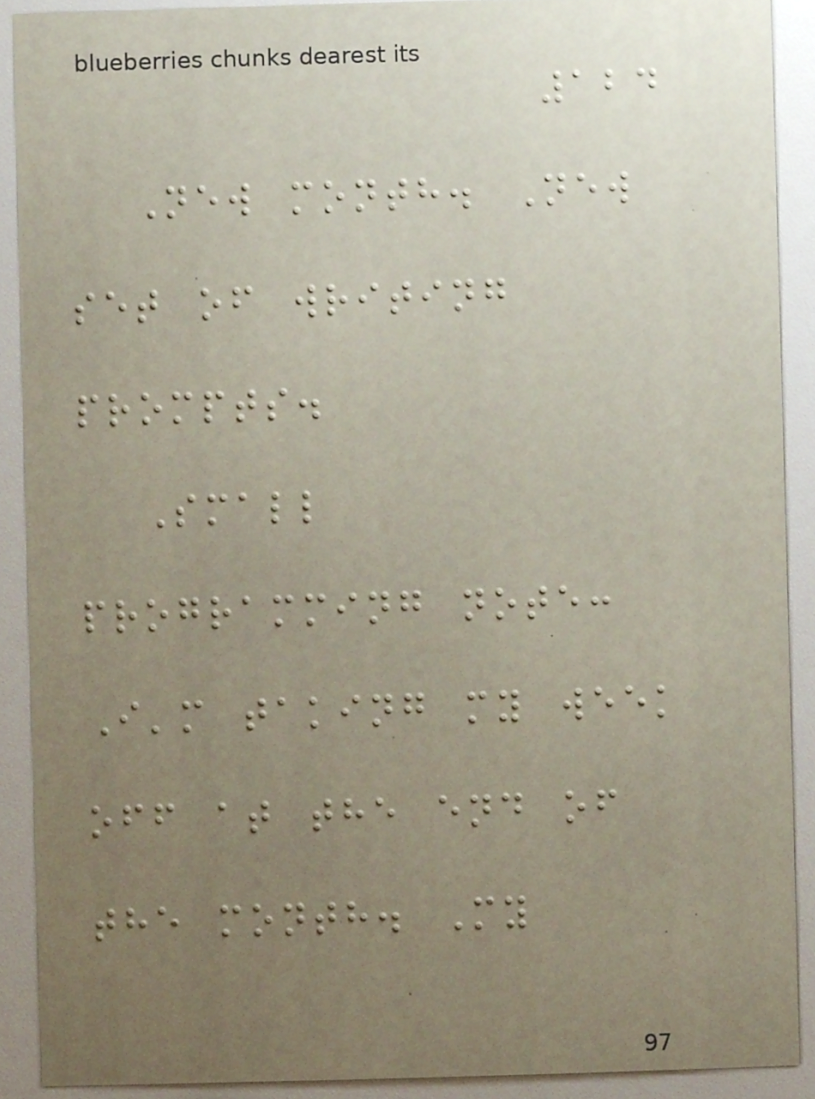124
New month. New
set of writing
prompts.
Small
programming note:
I'm taking my week
off at the end of
the month. My
